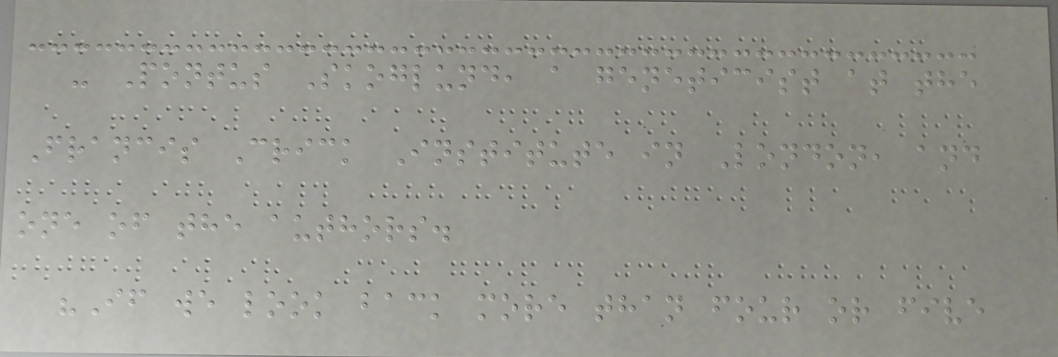- Pontus Skoglund, a geneticist at the
Francis Crick Institute in London, and
one of the authors.
"If we look back more than four or five
